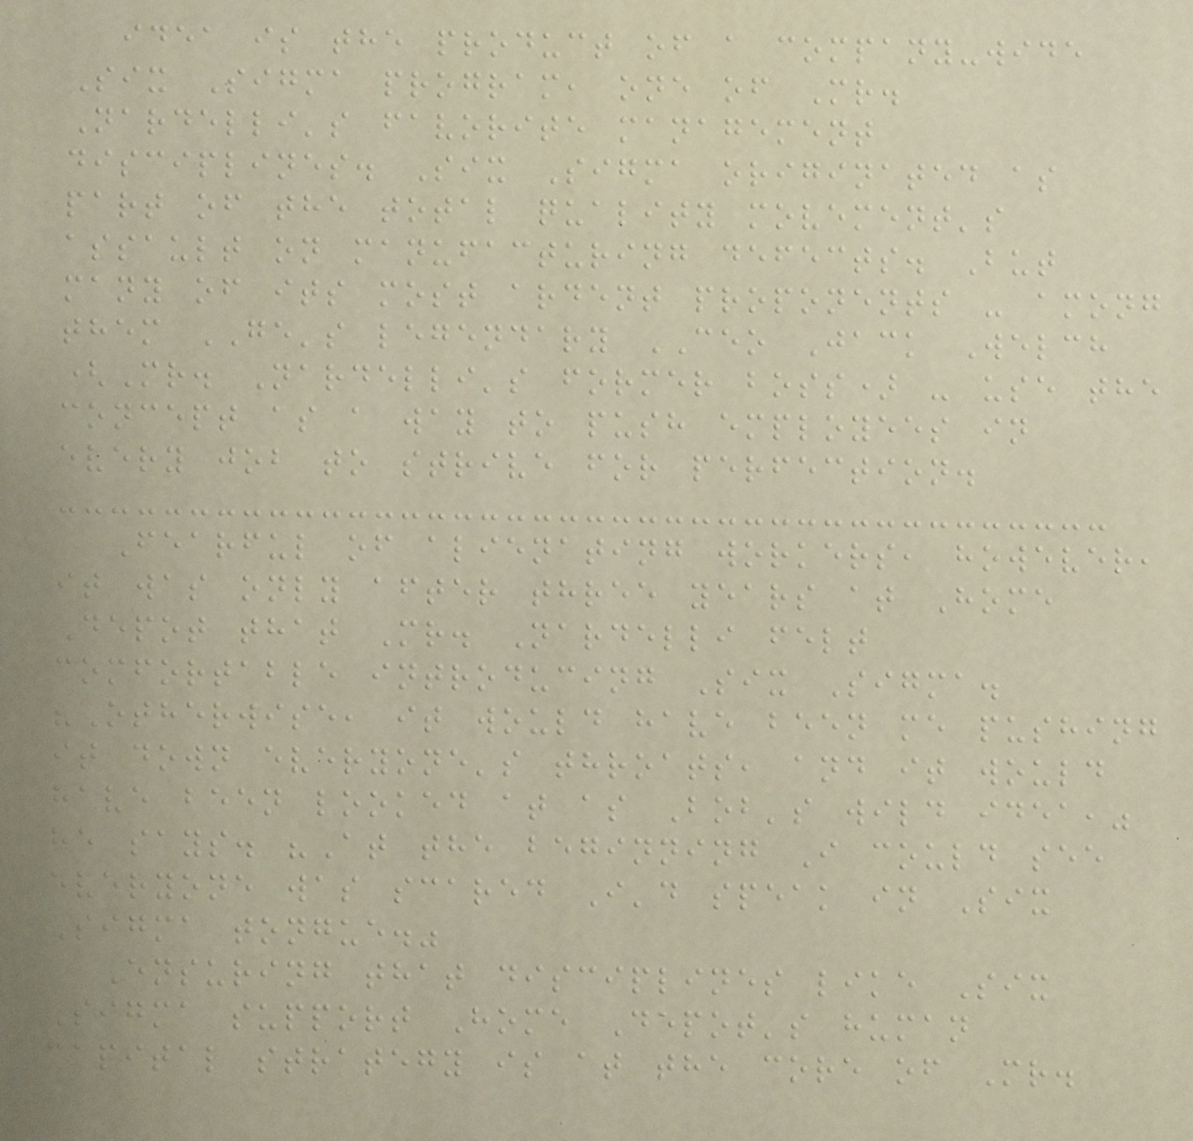idea is the product of a company-wide
Six Sigma program, one of Mr.
Nardelli's favorite management
disciplines. Six Sigma originated as
part of the total quality movement's
assault on manufacturing defects. But
many of its most ardent proponents - among
them GE's legendary CEO Jack Welch
(Mr. Nardelli's former boss) - use the
concept as a way to push employees in
every job to strive for perfection.
Fearful of alienating workers, however,
it was only after three years at Home
Depot that Mr. Nardelli felt
comfortable introducing Six Sigma.
"Otherwise, it would have been me pushing
it down everyone's throats, and it would
have been looked at as Bob's wild idea,"
he says. "At the beginning I could see
everyone was scared I'd speak in Six
Sigma tongue."
Ensuring that disciplines like Six
Sigma support Home Depot's human
capital strategy is at the core of Mr.
